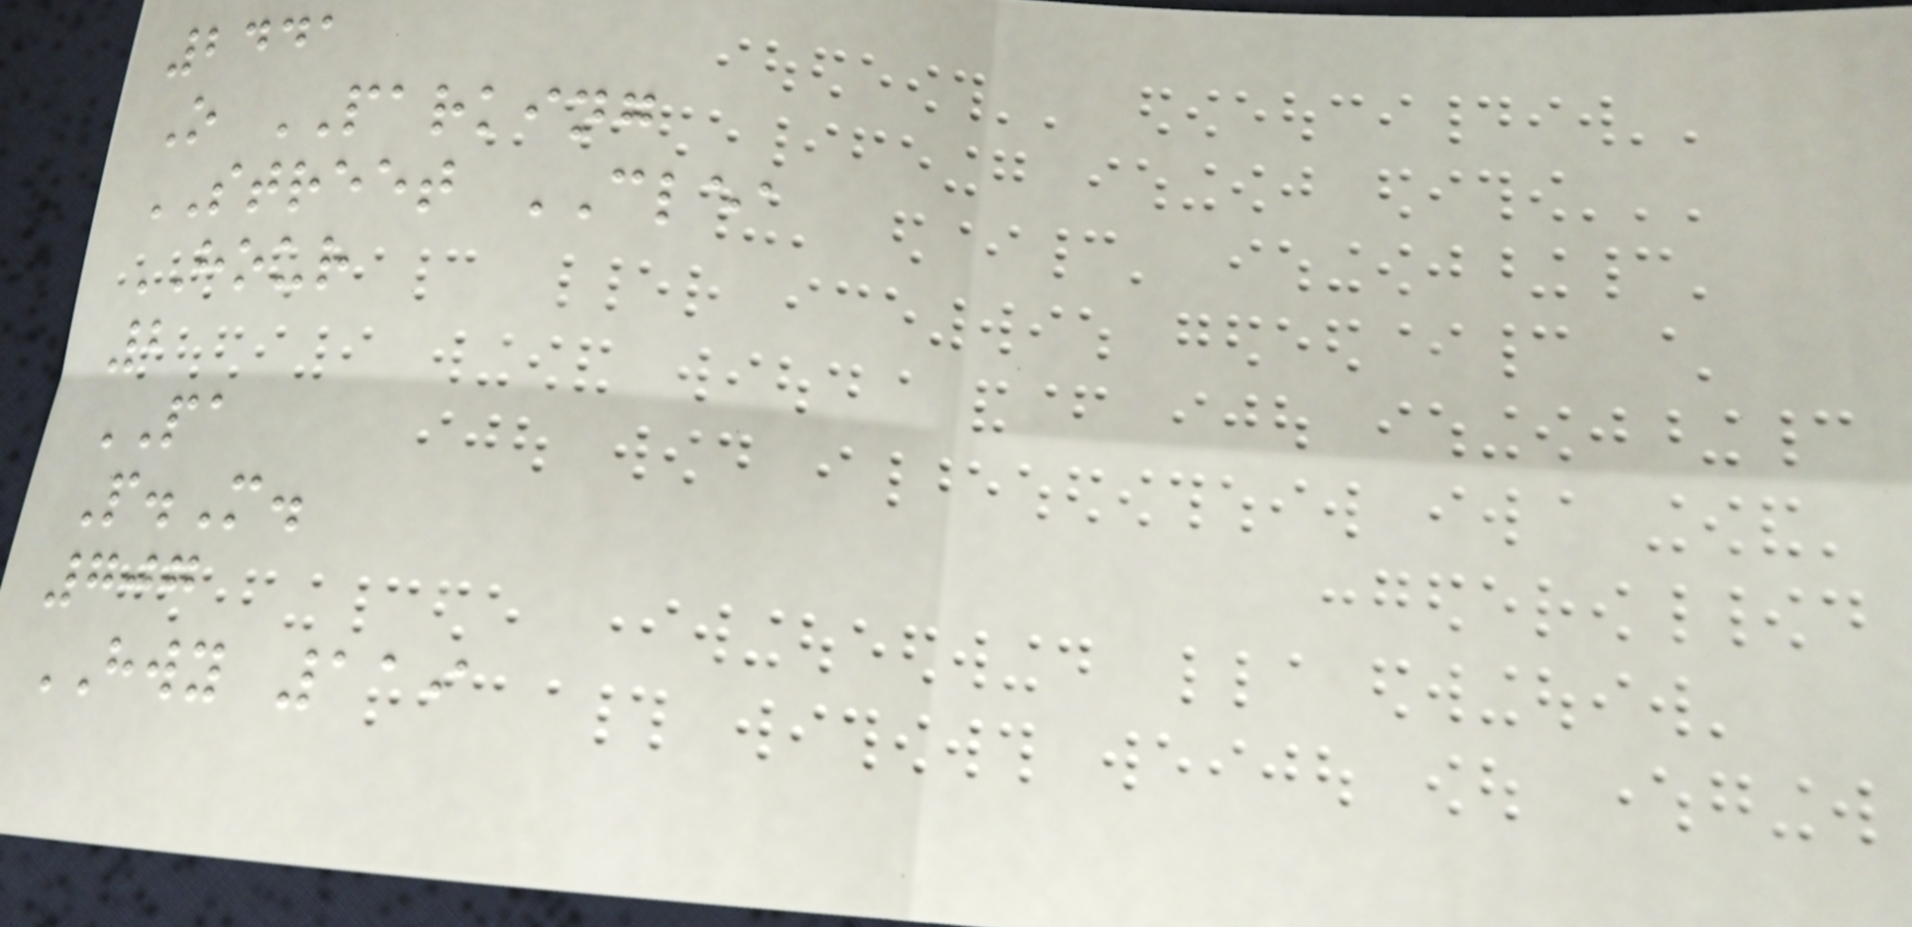2441
O PARKING
STREET CLEA
HOUR
2
PA
P.M.
707
HWY 119
